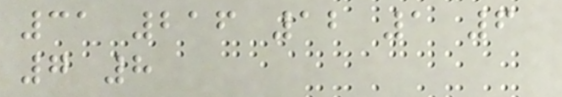31 216 12 1 6
7 8
